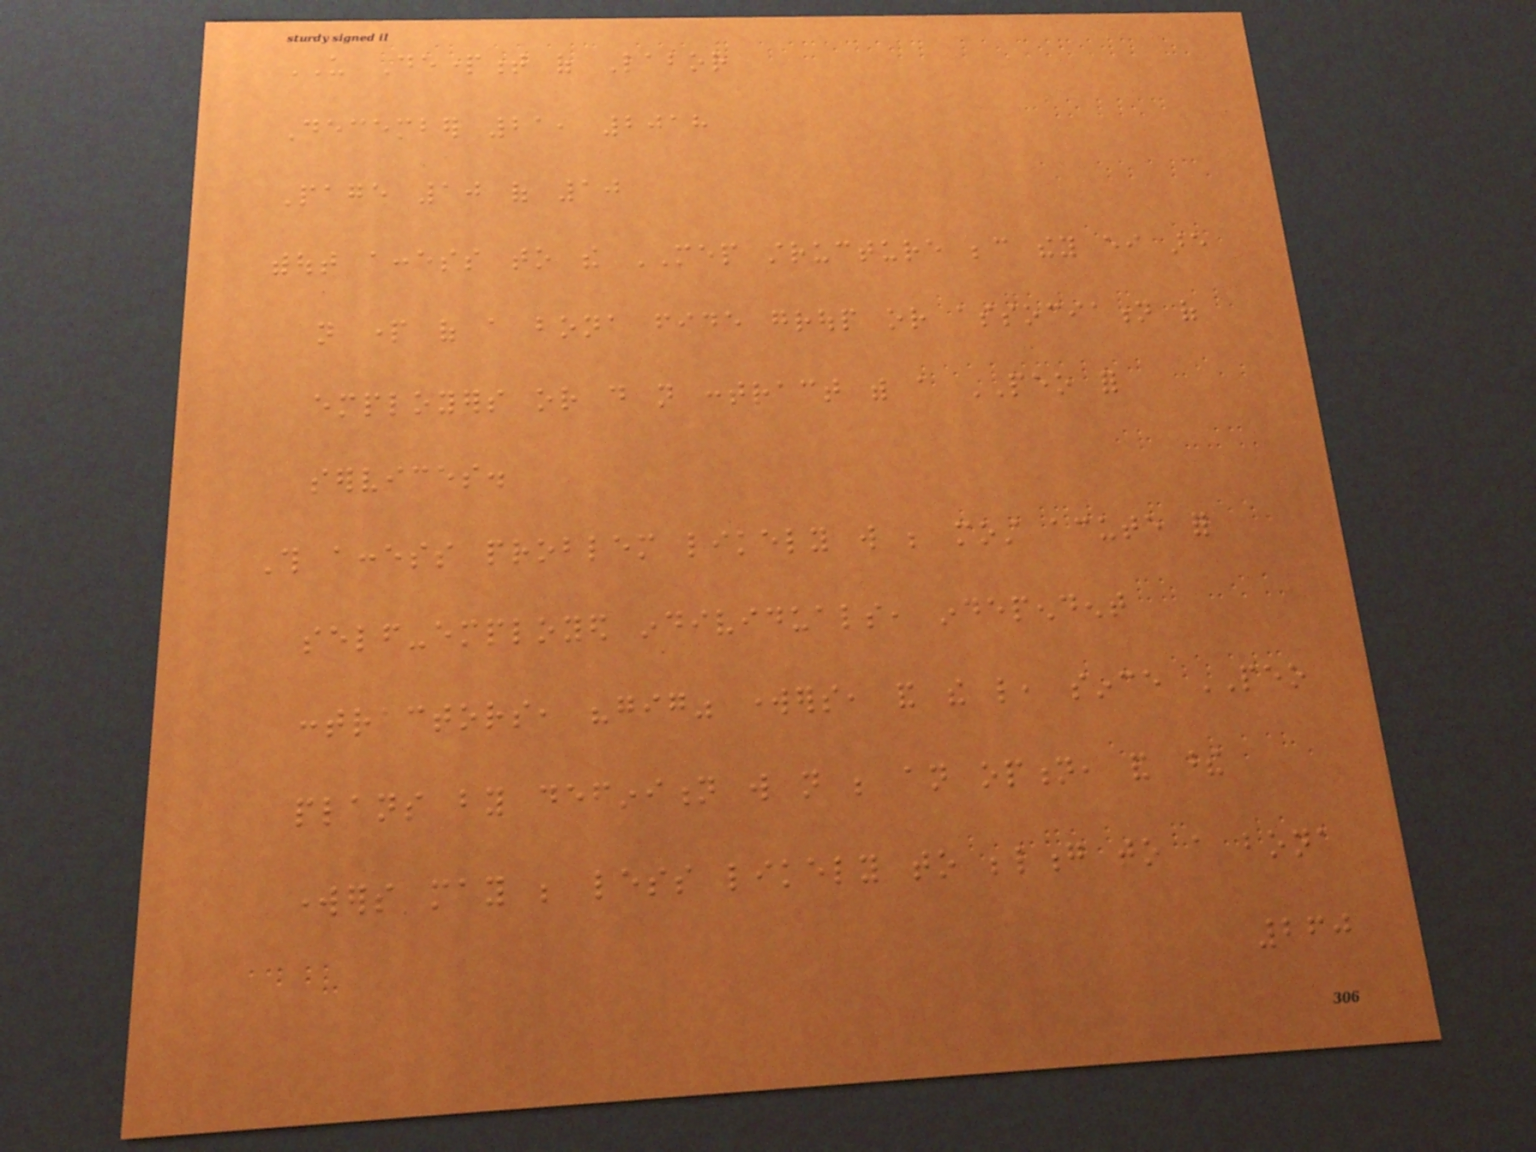US Department of Labor
December 21, 2018
Page 10 of 10
without access to the MEP structure because they either are
not part of a bona fide group or association of
employers or do not contract with a PEO for
services.
This access problem likely will be most acute for
self-employed individuals, independent
contractors, "gig" workers, and the like, since PEO
plans by definition will not be an option, and these
workers may be less likely to belong to a bona
260
